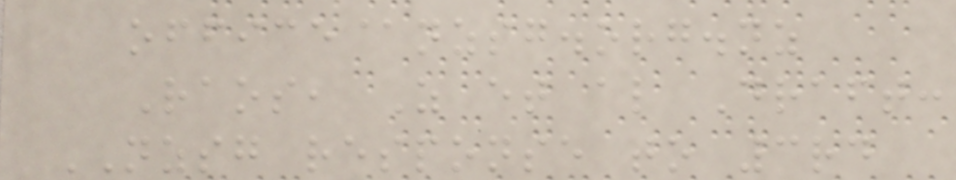office@nzsg.org.nz
Raos, Z et al Draft:
NZSG response to 3rd
